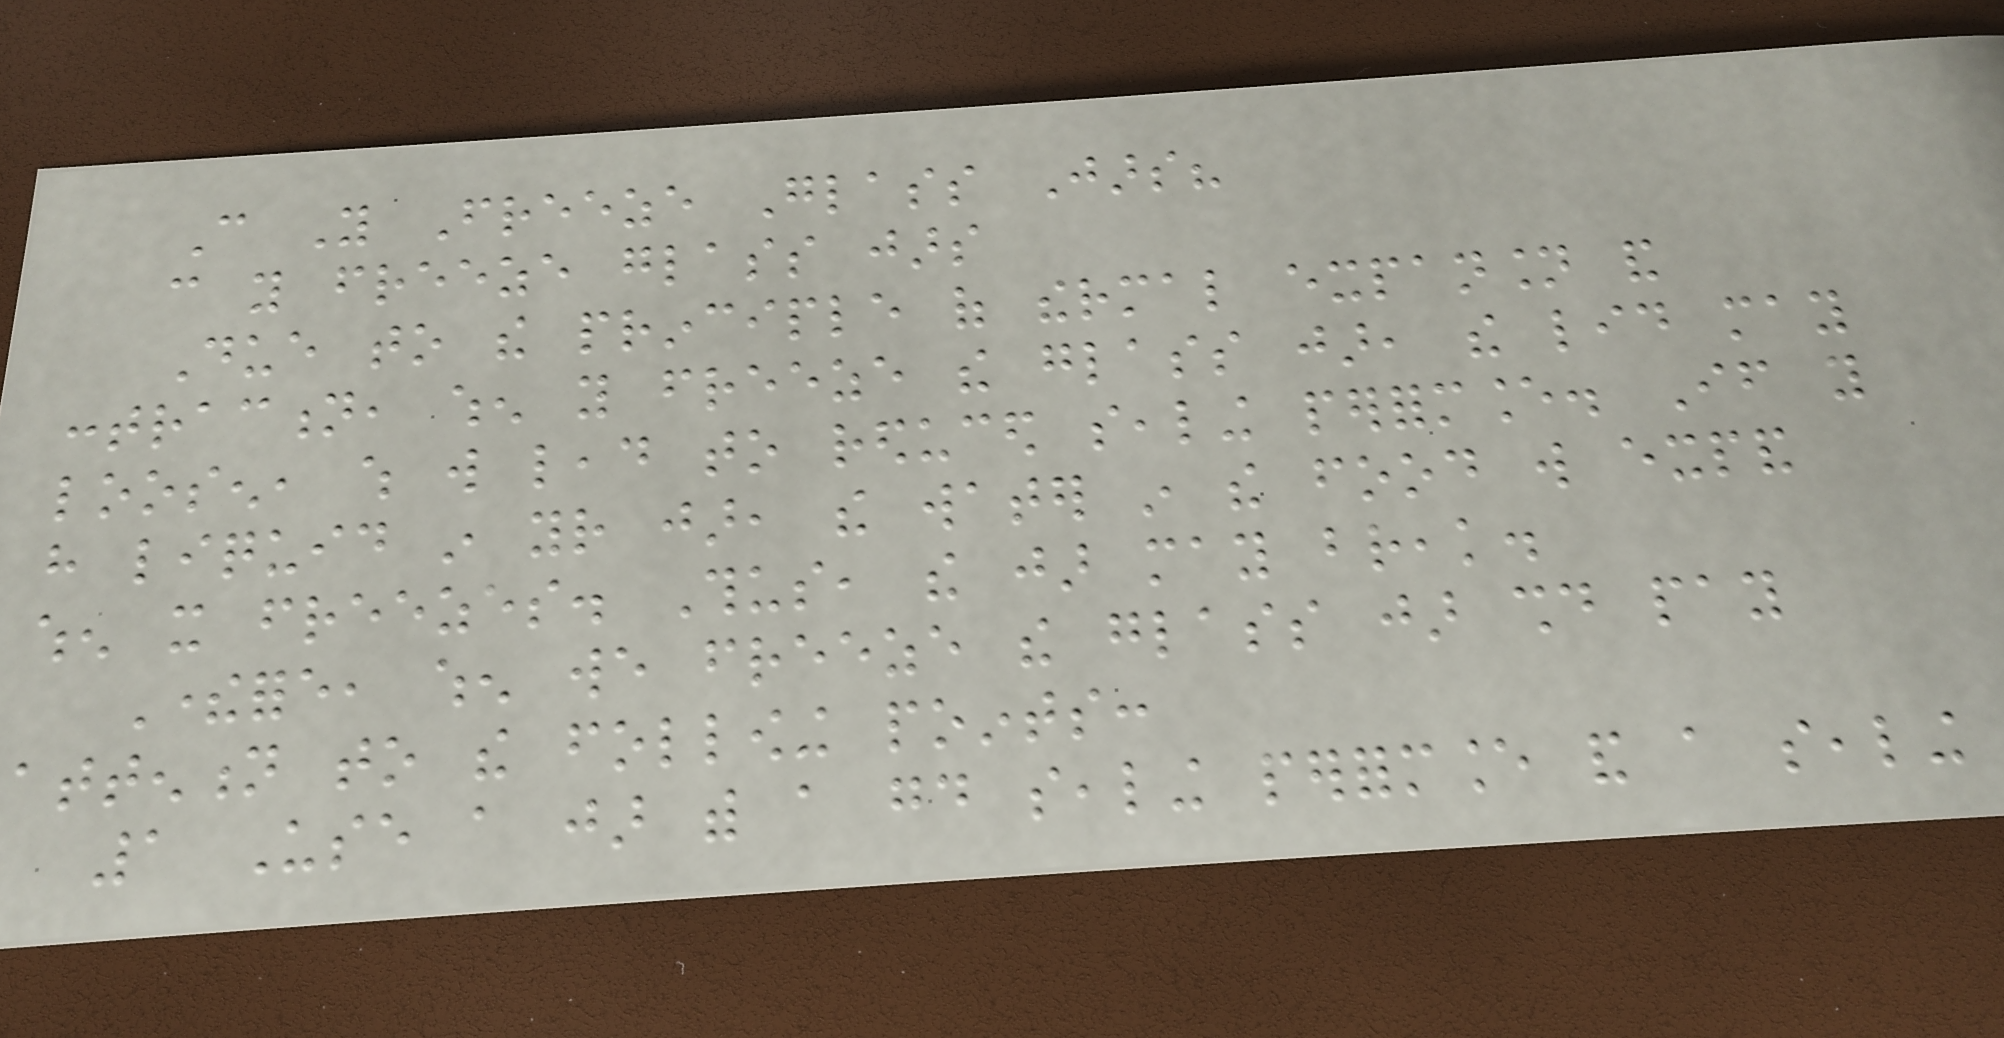Can You Freeze Glass Jars?
can you freeze glass jars
Due to the principle of thermal expansion and
contraction, when you freeze the glass jar, the lid may
loosen, which will lead to reduced sealing performance. If you
have liquid in your jar, the water in the food will expand
when it freezes. Thus, the jar may break.
Therefore, when we freeze the glass jar should pay
attention to the following points:
1 Use a jar with a good sealing performance and a sealing
